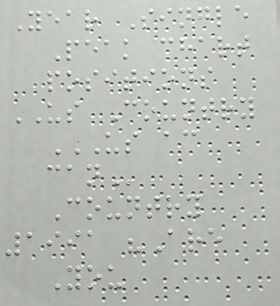Year Single
Peak chart
positions
US Country
US AC
CAN
Country
1991 "Are
You
